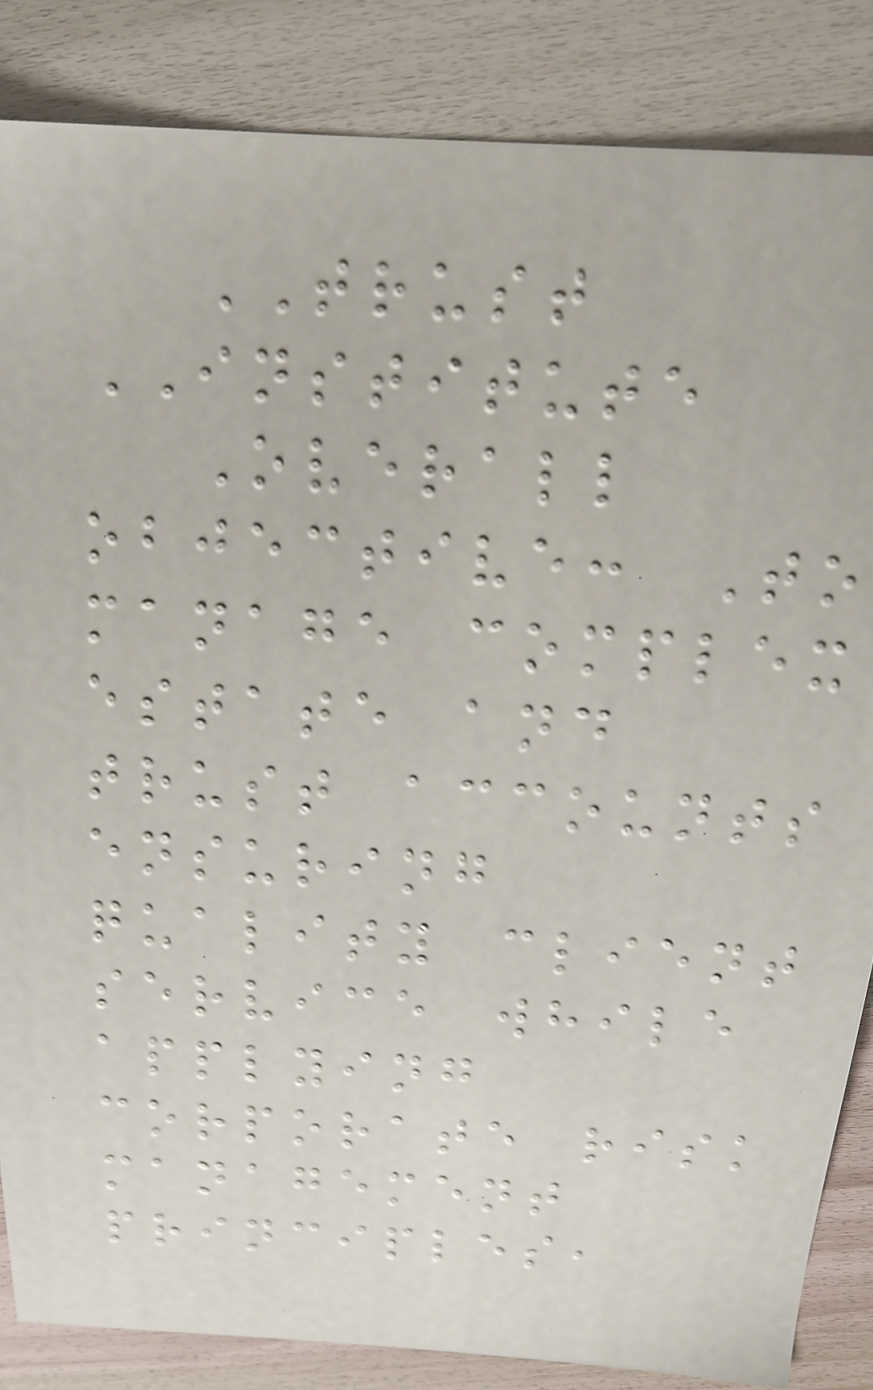TRUST
INSTITUTE
Overall
objective: To
manage complex
estate and
trust accounts
ensuring
quality client
service while
applying
corporate risk
management
principles,
